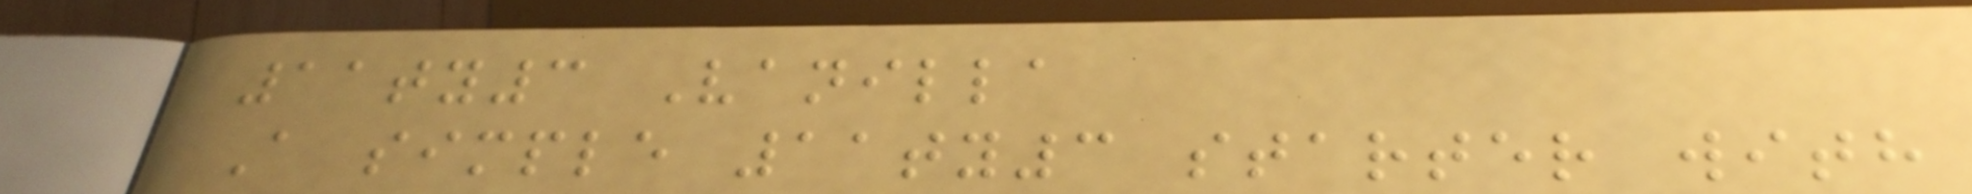11ty3 Vanilla
A simple 11ty3 starter with
